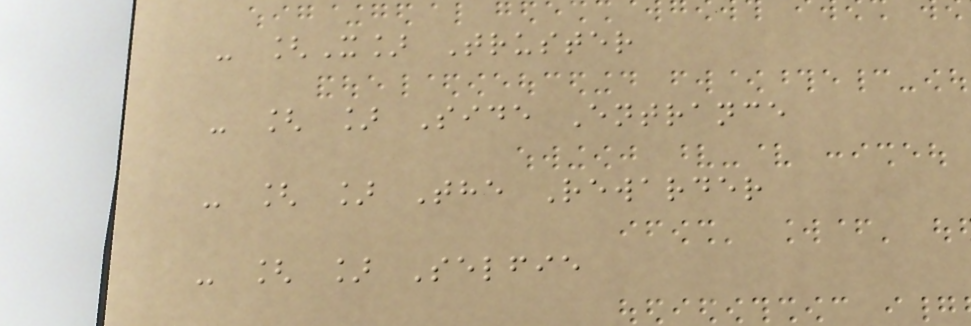- [X] Truster
- [ ] Side Entrance
- [ ] The Rewarder
- [ ] Selfie
